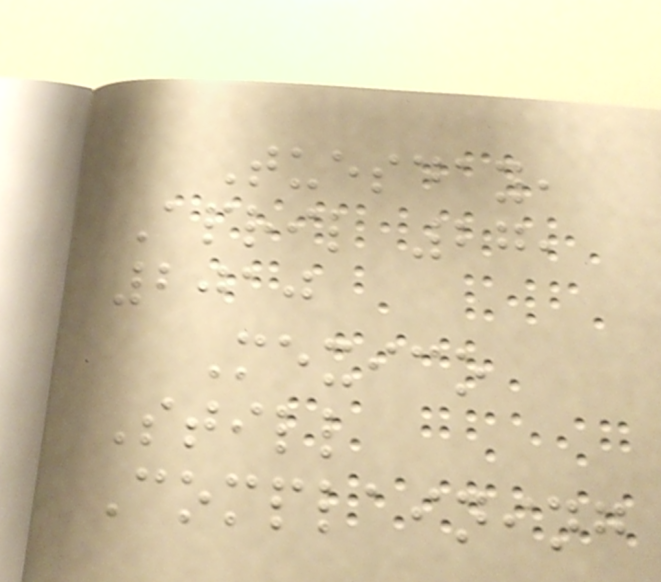Tuesday,
April 27,
2010
Mexico
Still
Complaining
